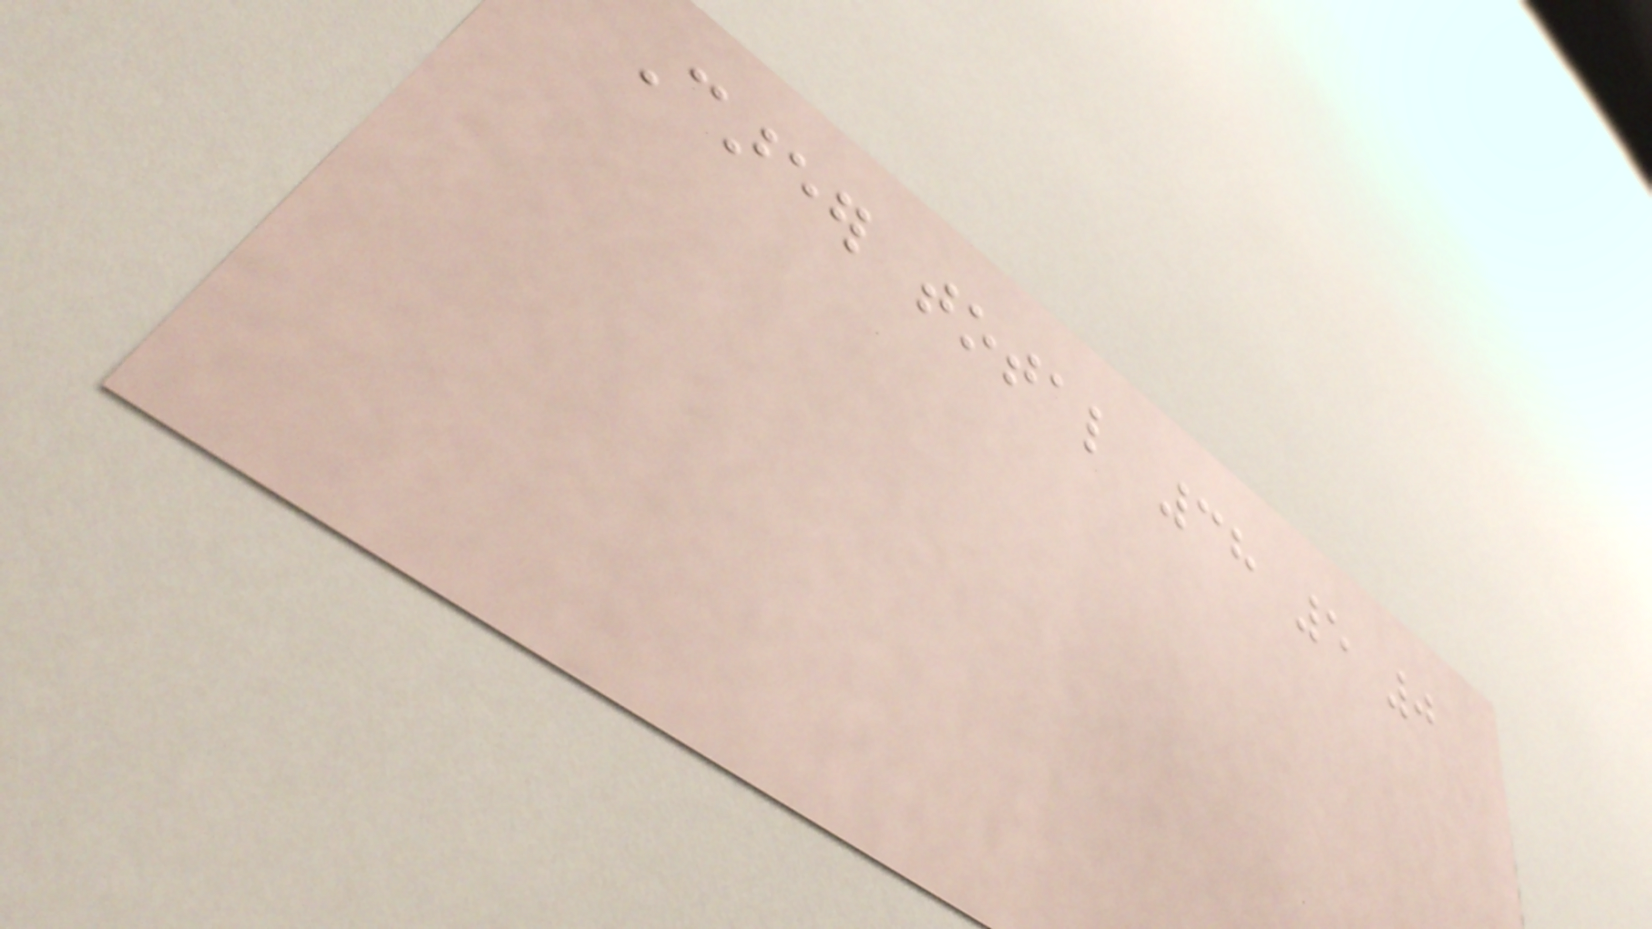Career total 38 5 0
